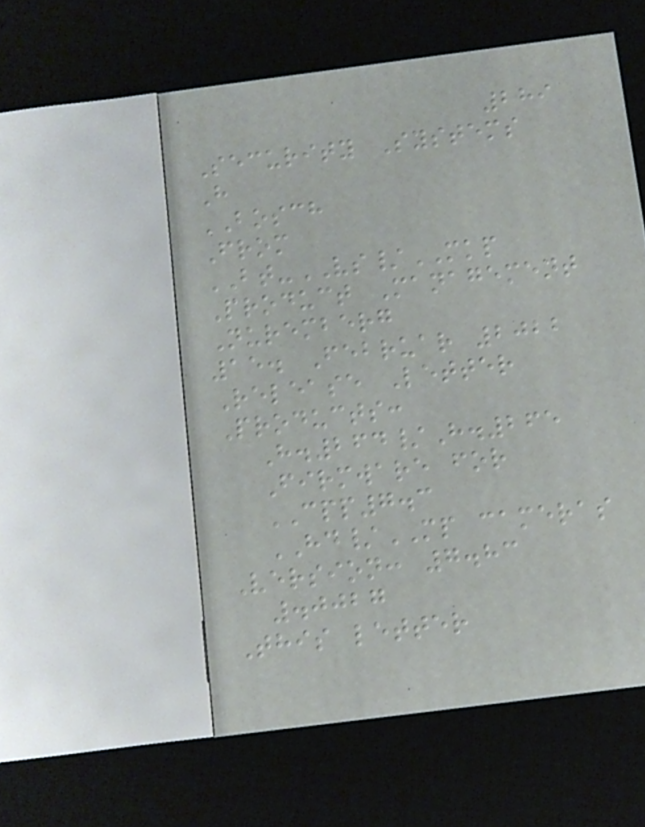289
Security Systems
H
BOSCH
From
BT-VS/MKP
Product Management
Nuremberg
15. Februar 2022
Release Letter
Products:
H.264/H.265
Firmware for
CPP7.3
HD/MP cameras
Version: 7.83
.0027
This letter
